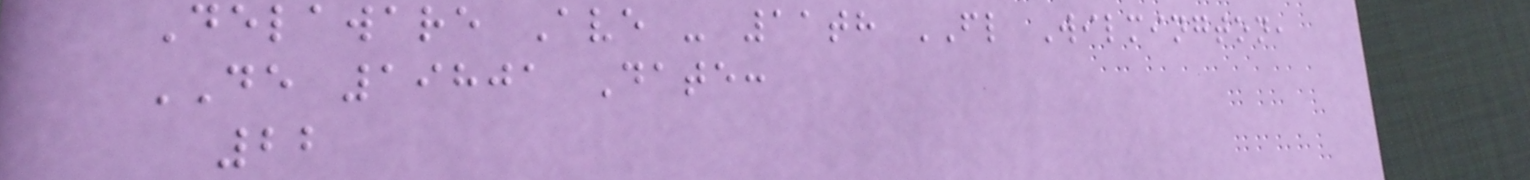Delaware Ave - 11th FL Wilmington,
DE 19801 Date:
22
